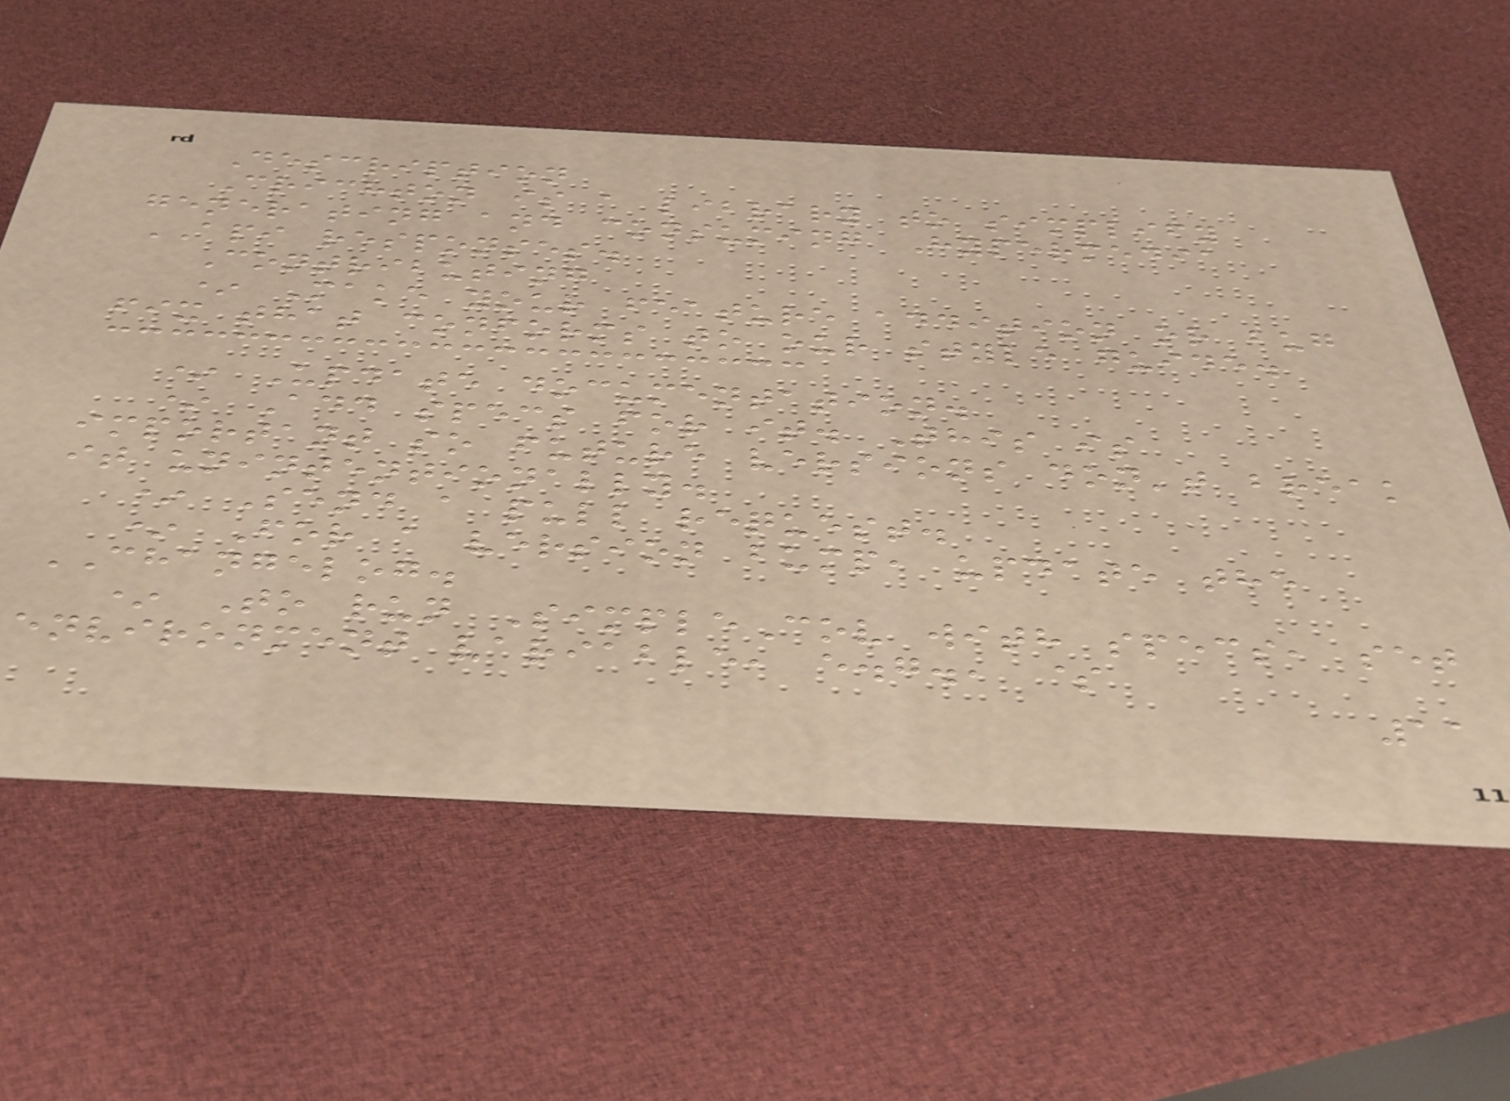Description
Crichton is a library to simplify
generating and consuming Hypermedia
API responses.
Contributing
* Make your feature addition or bug
fix that conforms to our style guide.
* Update documentation.
* Add specs for it. This is
important so future versions don't break
it unintentionally.
* Send a pull request.
* For a version bump, update the
CHANGELOG.
* To run SimpleCov with specs, set
environment variable, e.g., $
11
